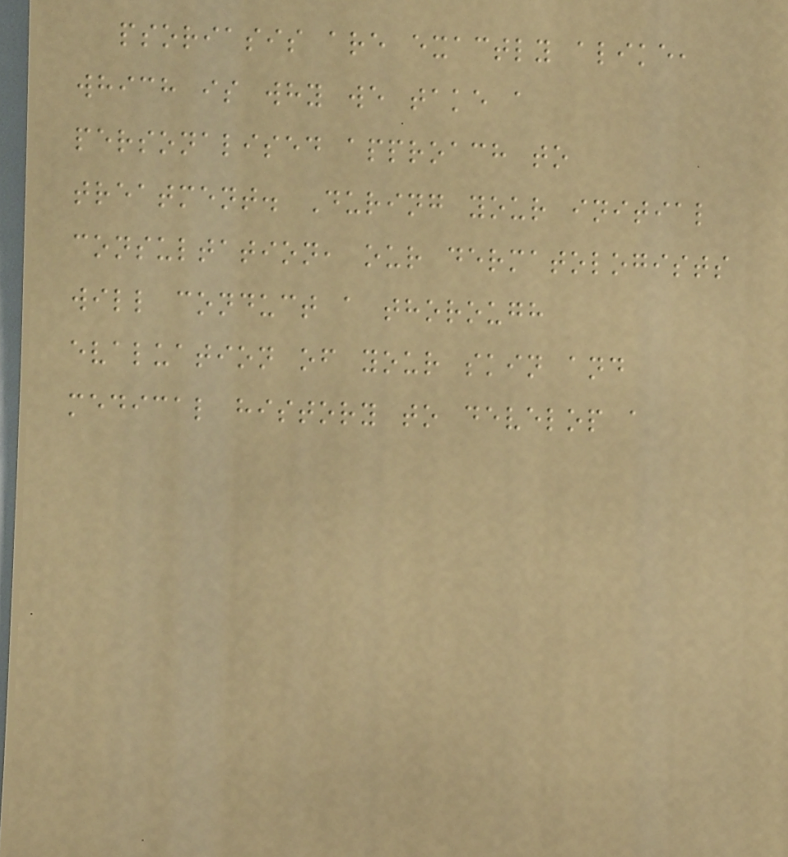psoriasis are exactly alike,
which is why we take a
personalised approach to
treatment. During your initial
consultation, our dermatologists
will conduct a thorough
evaluation of your skin and
medical history to develop a
